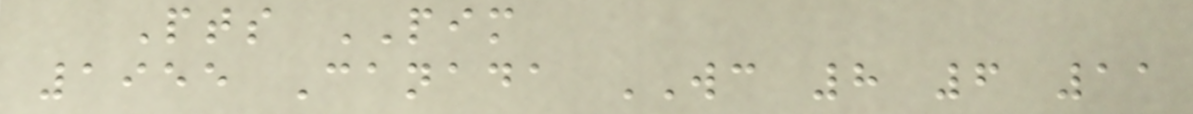Pts PIM
1955 Canada WC 8 6 11
